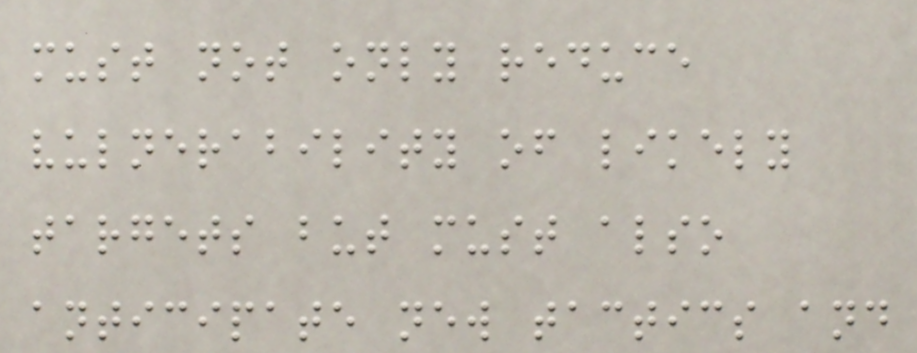must not only reduce
vulnerability of likely
targets but must also
anticipate new tactics and
